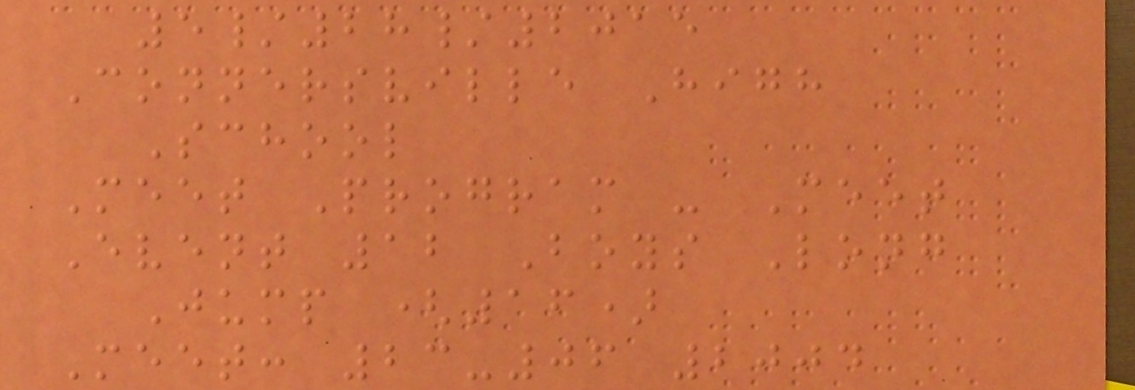5/28/2015
Connersville High
School
Meet Program - Meet
Event 12 Boys Long
Jump (16)
Meet: 23-06 2004
